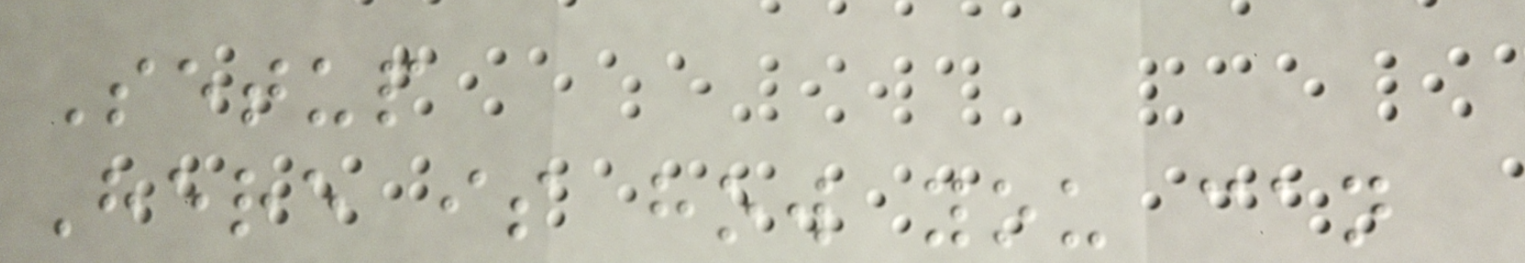Setup
Here is how you can
